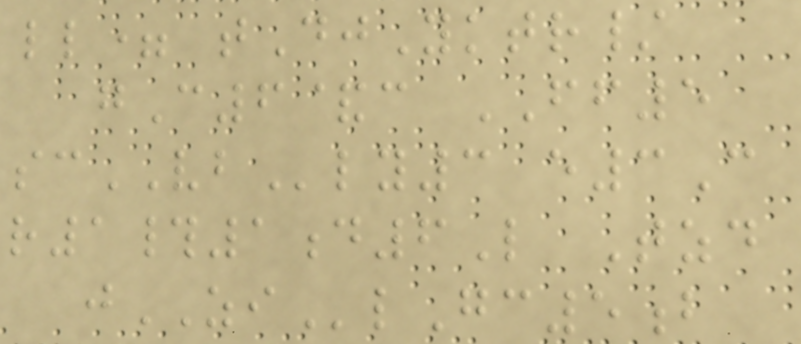ll= tDjYktr/
gC6&c FF5
scVBly3 e3C
r1#1d6L Tzd
jZIlGc5b
